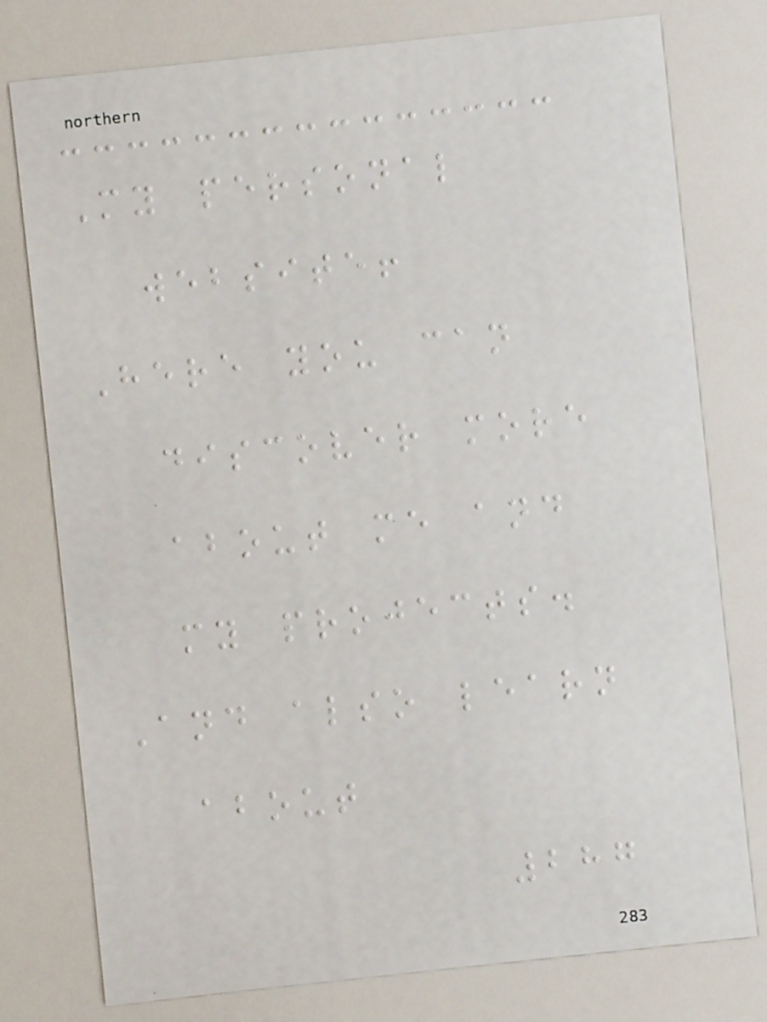My personal
website!
Here you can
discover more
about me and
my projects.
And also learn
about
287
